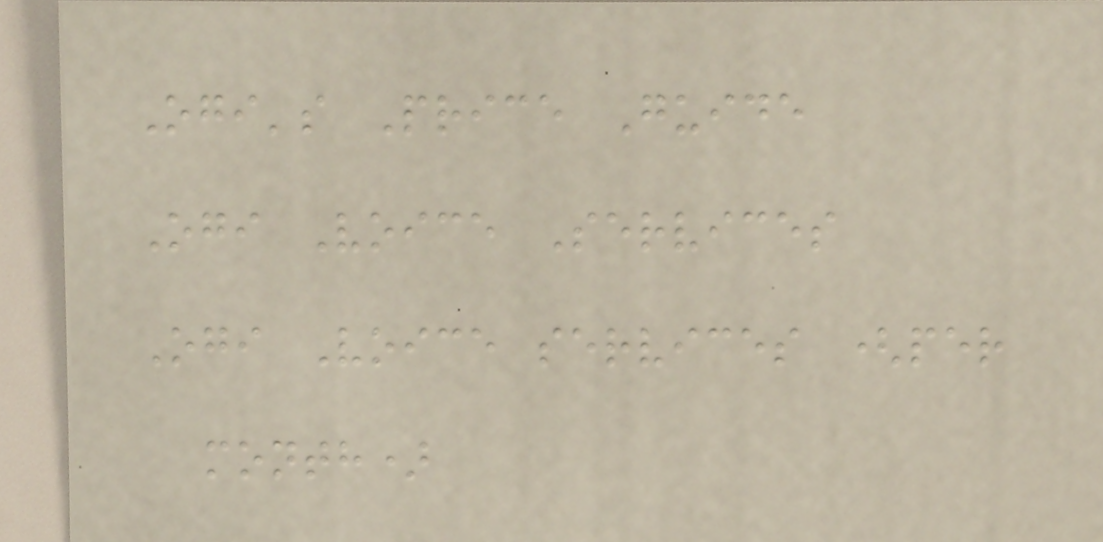Ogi's Price Guide
Ogi Voice Services
Ogi Voice services (per
month)
